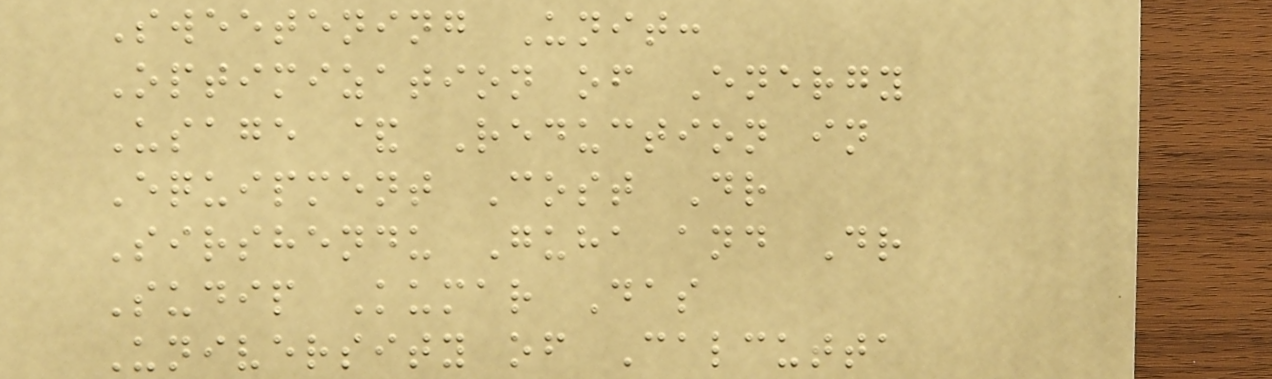Sweetening Unit:
Optimization of Energy
Usage & Reduction in
Equipment Cost Dr
Sirshendu Guha and Dr
Sudip Kumar Das
University of Calcutta
